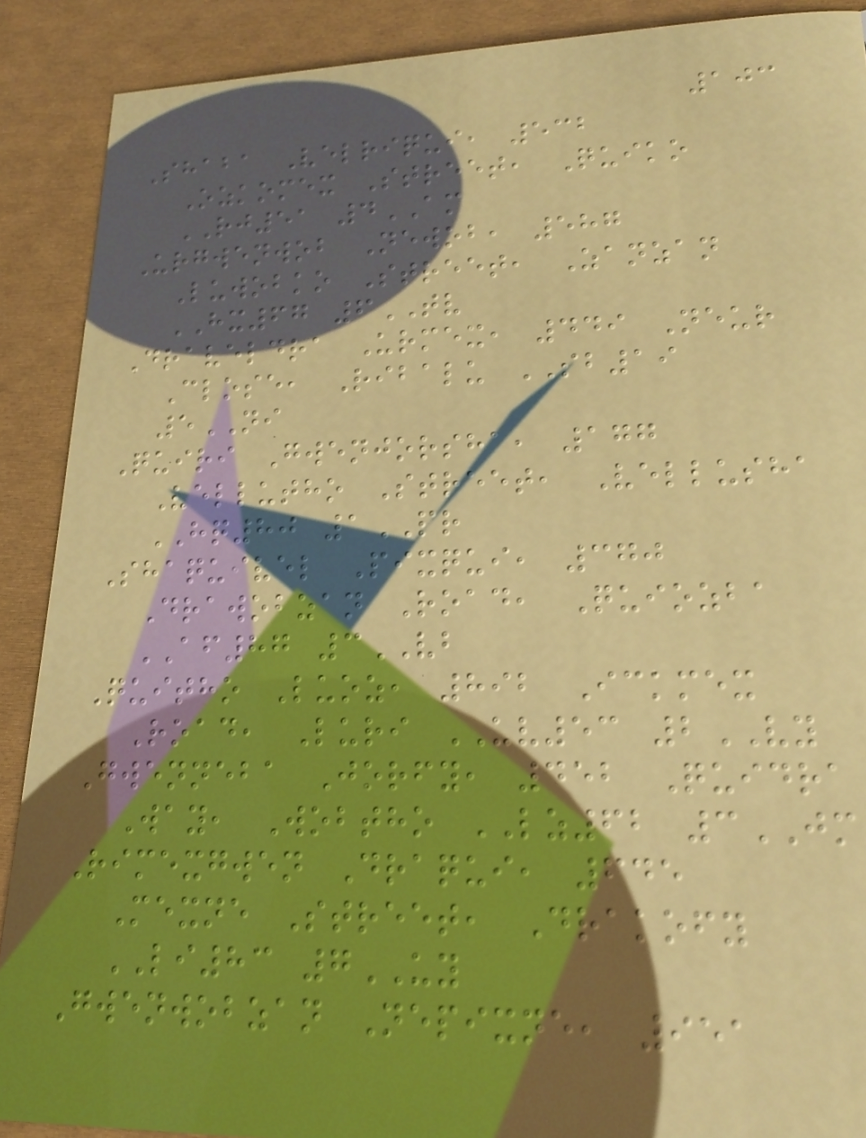103
Shaba Velriqui, 532
Ozkomex Street, Quiko
RJ51 4AM
Urgwenwob Newob, 587
Luwobko Street, Zanzan
HX67 6TV
Draveldra Urmex, 449 Neur
Close, Ribalu SB19
5NI
Quiri Gwenjorsha, 177
Vellutho Street, Vellusha
HQ80 1PR
Shaquivel Pixqui, 370
Drawobzan Road, Quiozba
AF87 3VB
Quitho Luoz, 892 Ickmex
Road, Luri UV53 2VY
Gwenneba Jorfy, 452 Quidra
Way, Wobtho LZ62 3JM
Rimexgwen Draqui, 645
Mexne Street, Drakofy
LI83 7UY
Gwenwobzan Nepixne, 951
